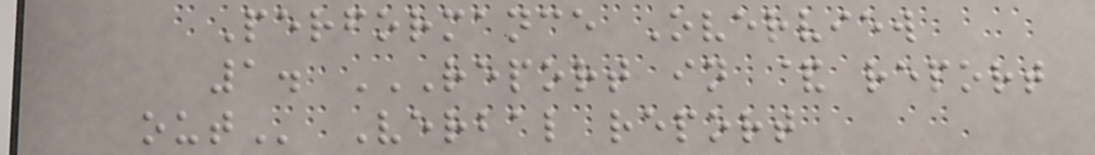Performance Overview
1. REPORT IN & REPORT
OUT Verbal report
